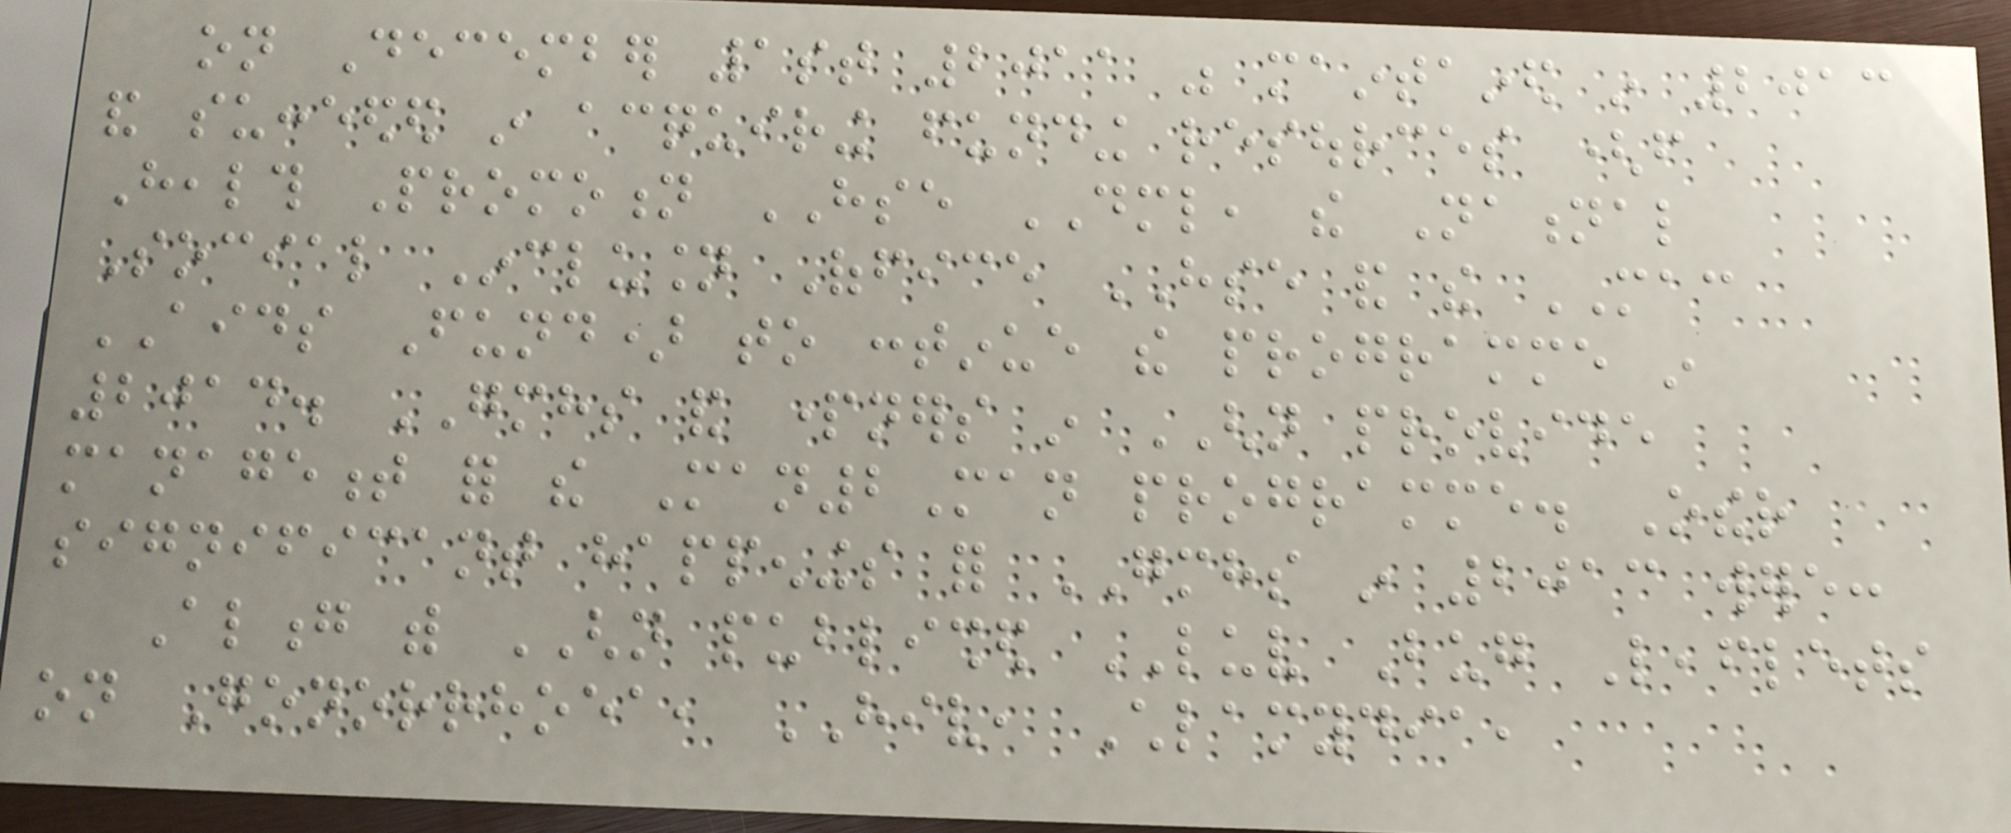on December 1st 2011 was maintained in 2013
and succeeded in acquiring funding resources (from
Health Promotion HSE DML, the National
Social Inclusion Office HSE and the MAC
AIDS Fund) to continue the programme in
2014. GMHS and partners in GHN provide
management for the Man2Man programme. Other
significant happenings for GMHS in 2013 were:
Along with GHN published LUV Bug Leaflets
on Gonorrhoea, HIV, Chlamydia,
